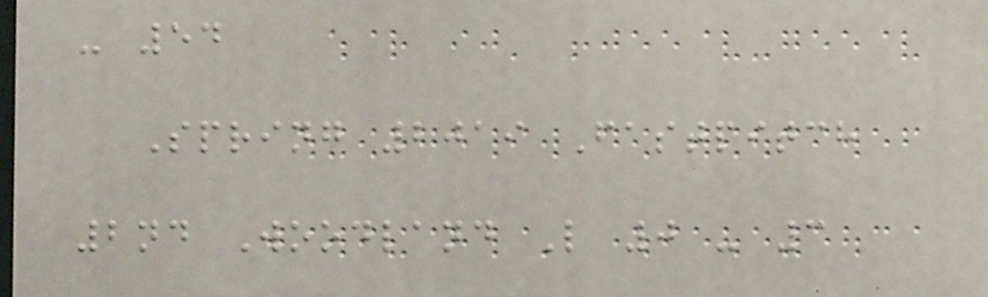- 54
Spring 2019 Fastpitch
2nd Woodland L 0 - 3
